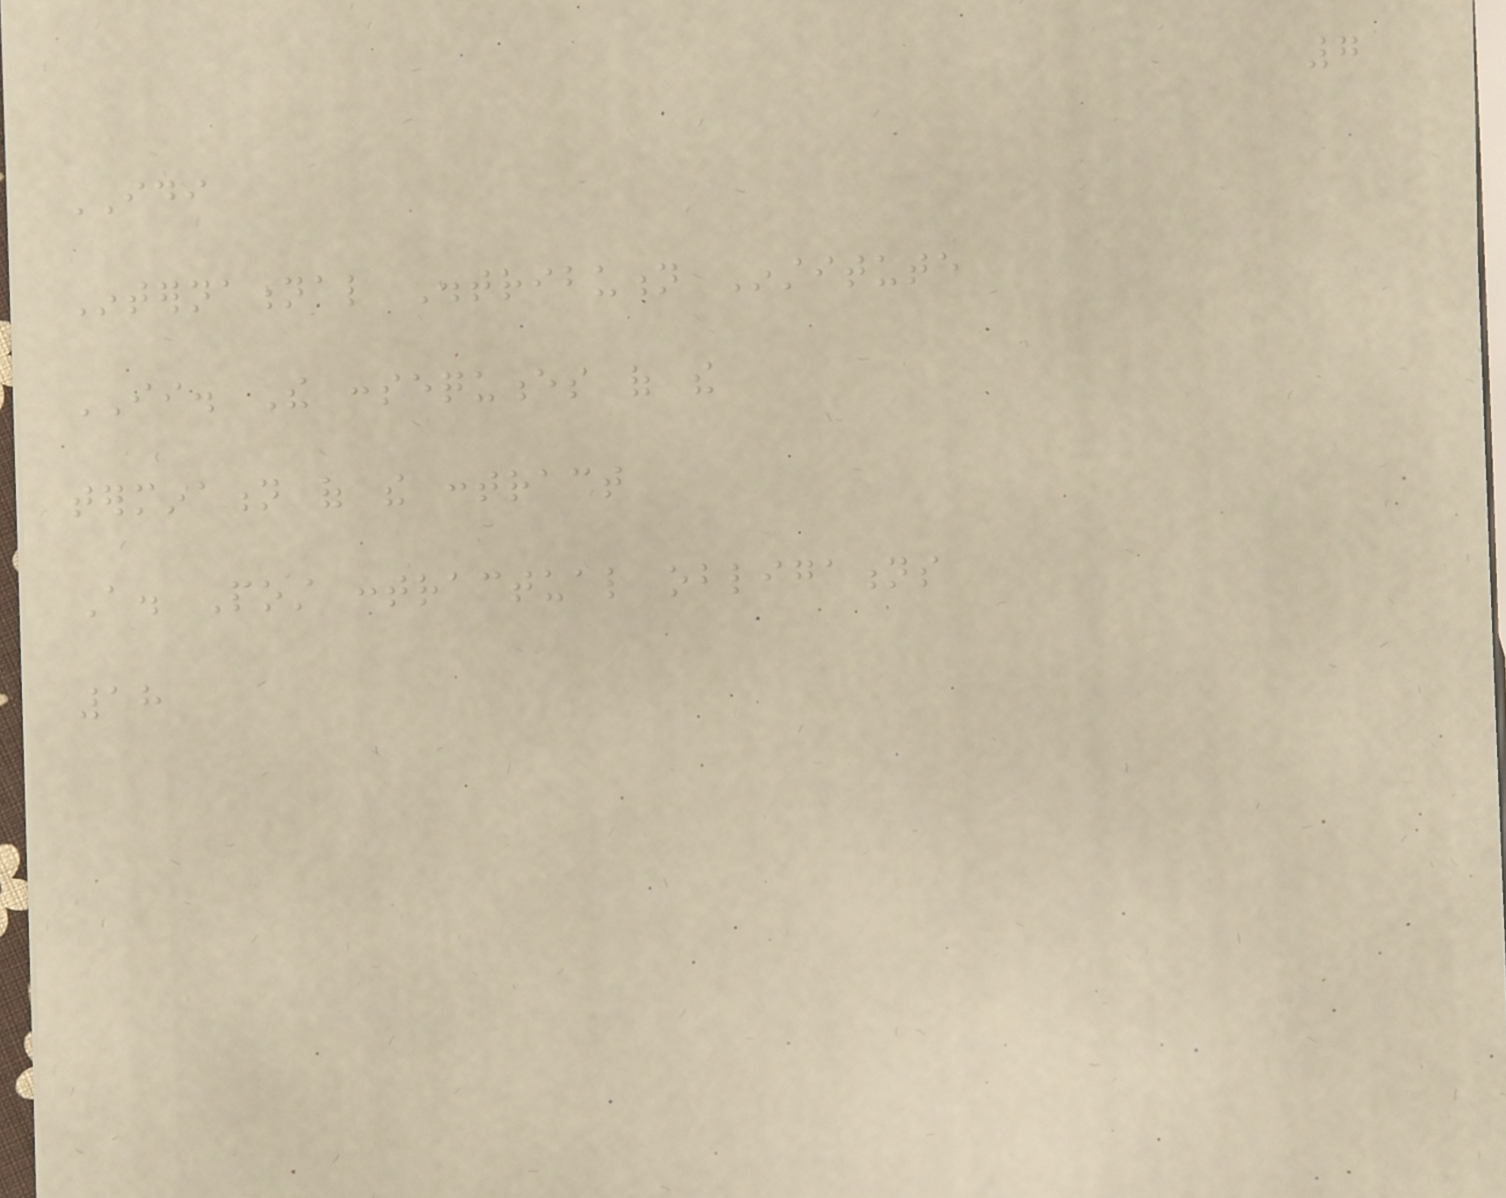7
IDI
International Distribution Institute
II. The consequences of the
termination of the contract
A. Post contractual obligations
18
